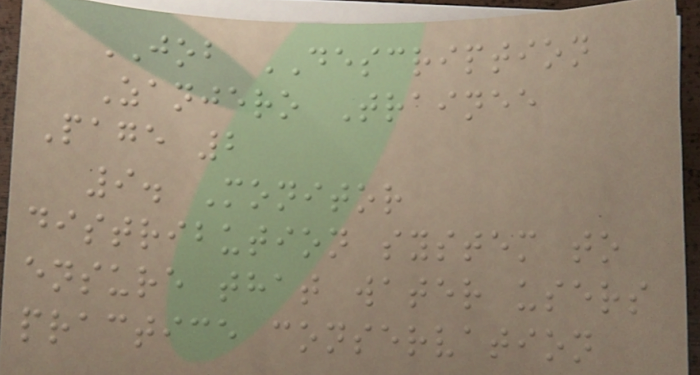JOB DESCRIPTION
Zanjero Trainee
Page 2
9. Monitor
distribution system to
ensure that water users
practice conservation
